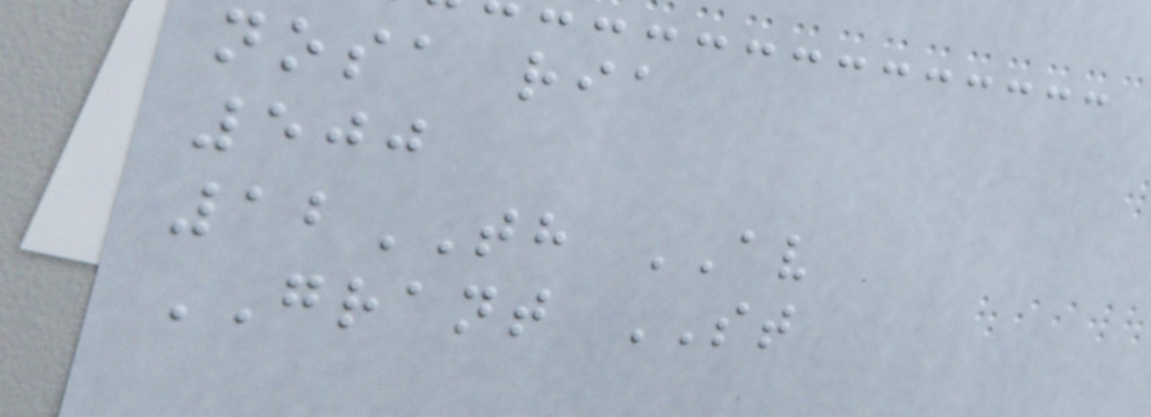nosa ria
500
12TH AV
GRANT ST
